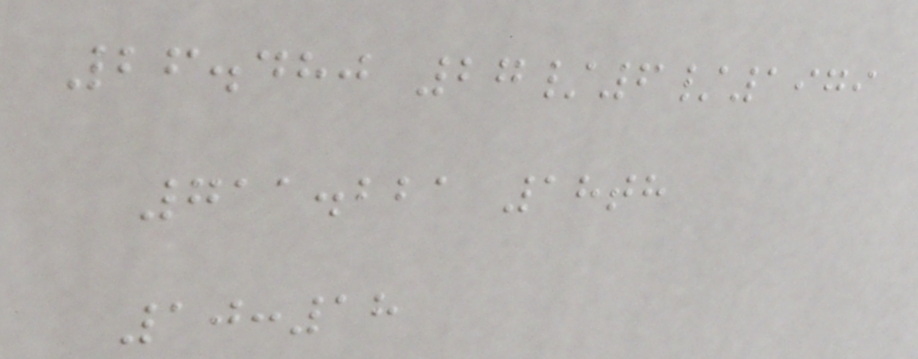26.480 27/6/1979
711.221 18th
10:18
